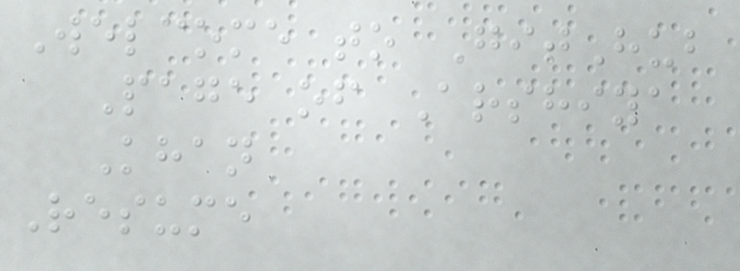Welcome to GitHub
Page of Arshiya
Khan
Resume
